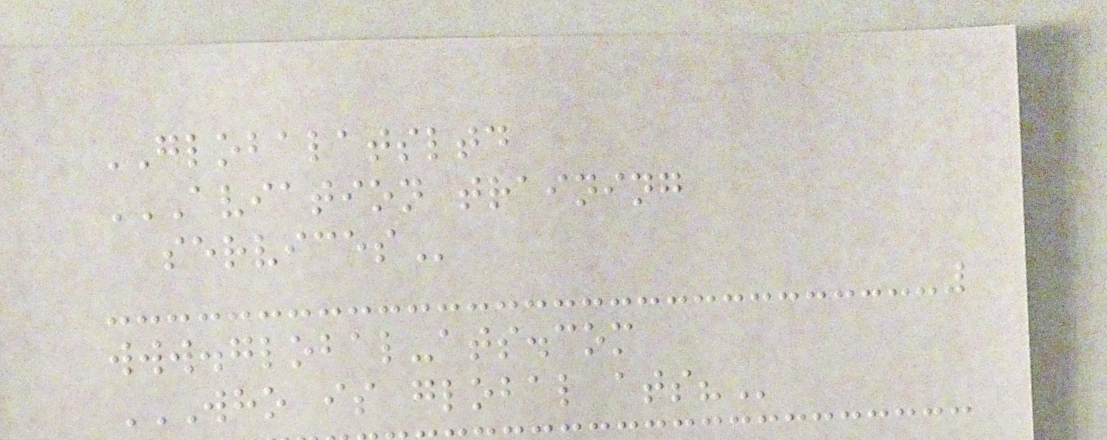GLOBALATSLTD
AVIATION TRAINING
SERVICES
www.global-ats.com
WHO IS GLOBAL ATS?
